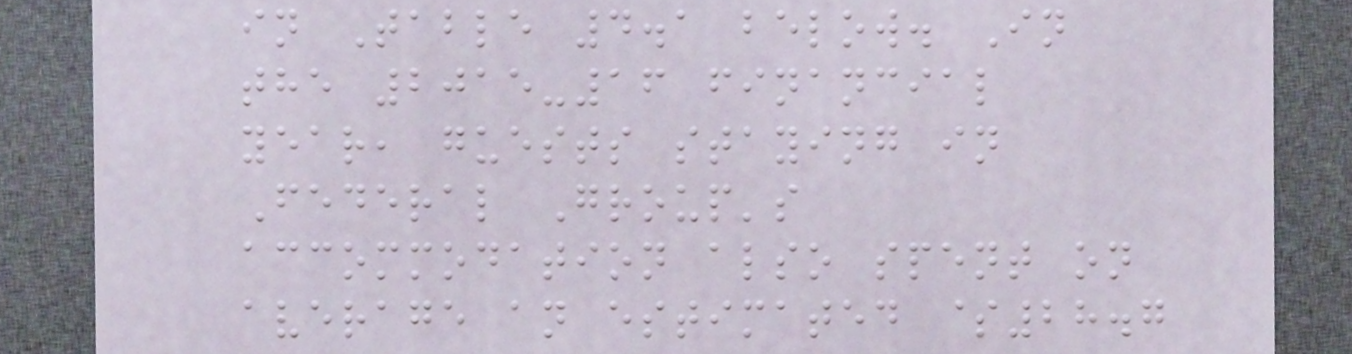in Table 4.1 below. In
the 2015-16 financial
year, guests staying in
Federal Group's
accommodation also spent on
average an estimated $28.7
